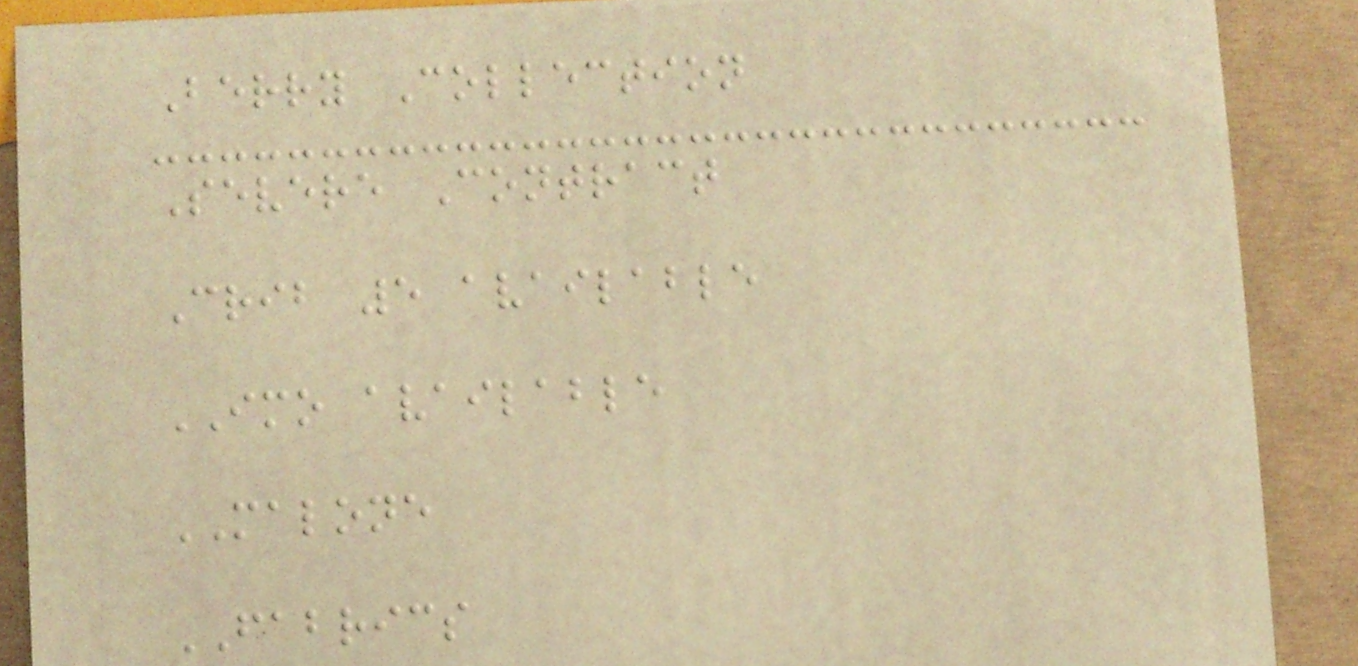Berry Collection
Severe Contract
Crib 5 available
IMO available
MALONE
FABRICS
